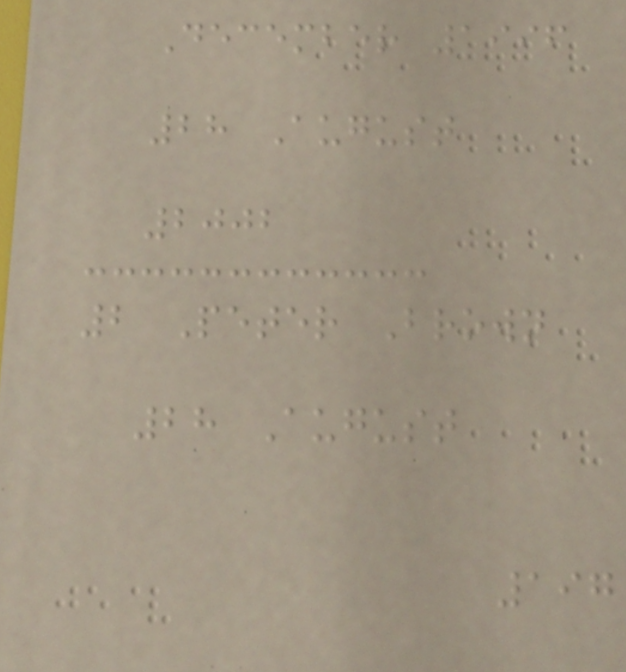December 1996
28 August
2002
2 Peter Brown
28 August
197
